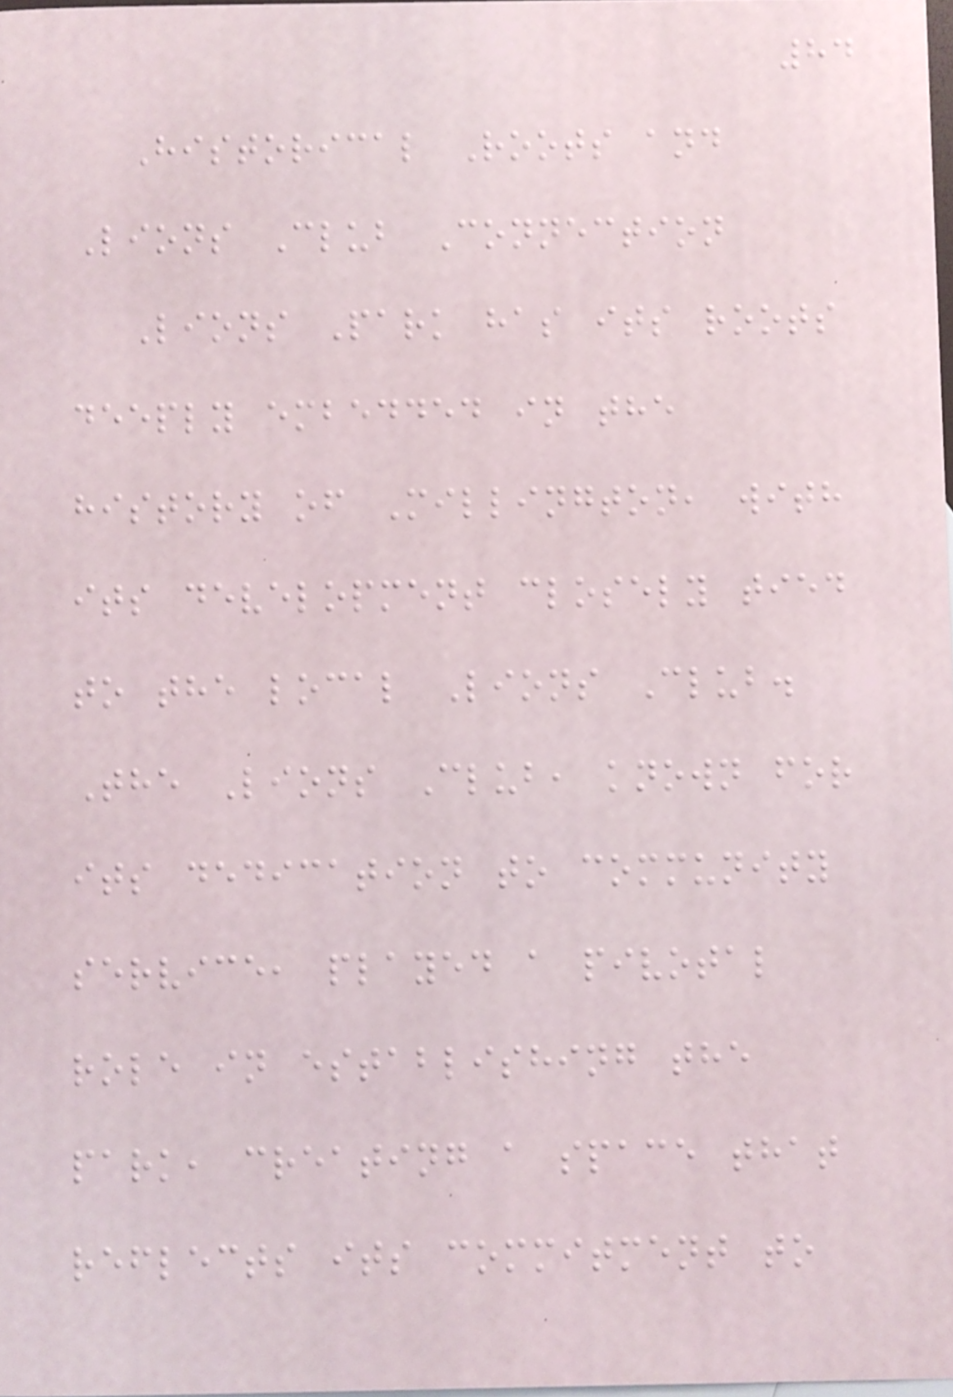84
Historical Roots and
Lions Club Connection
Lions Park has its roots
deeply embedded in the
history of Millington, with
its development closely tied
to the local Lions Club.
The Lions Club, known for
its dedication to community
service, played a pivotal
role in establishing the
park, creating a space that
reflects its commitment to
